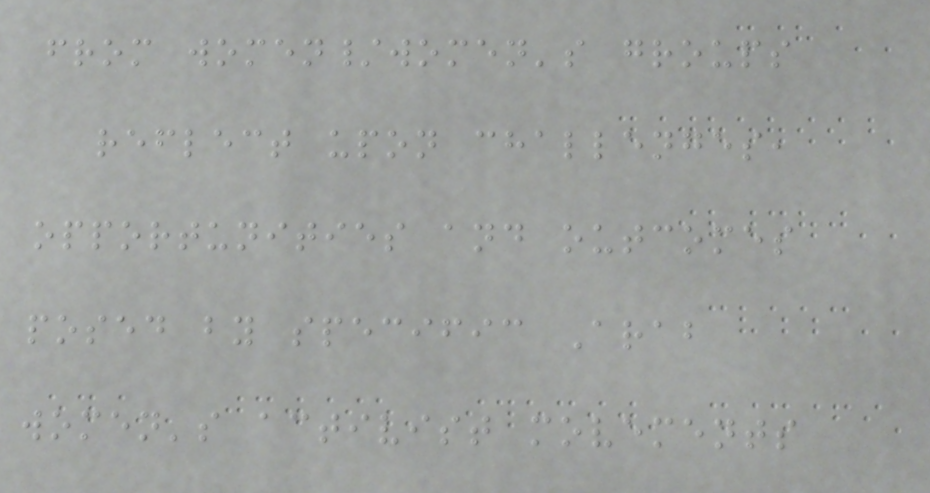from women/women's groups
reflect upon challenges,
opportunities and outcomes
posed by specific Arab
women's activist movements
